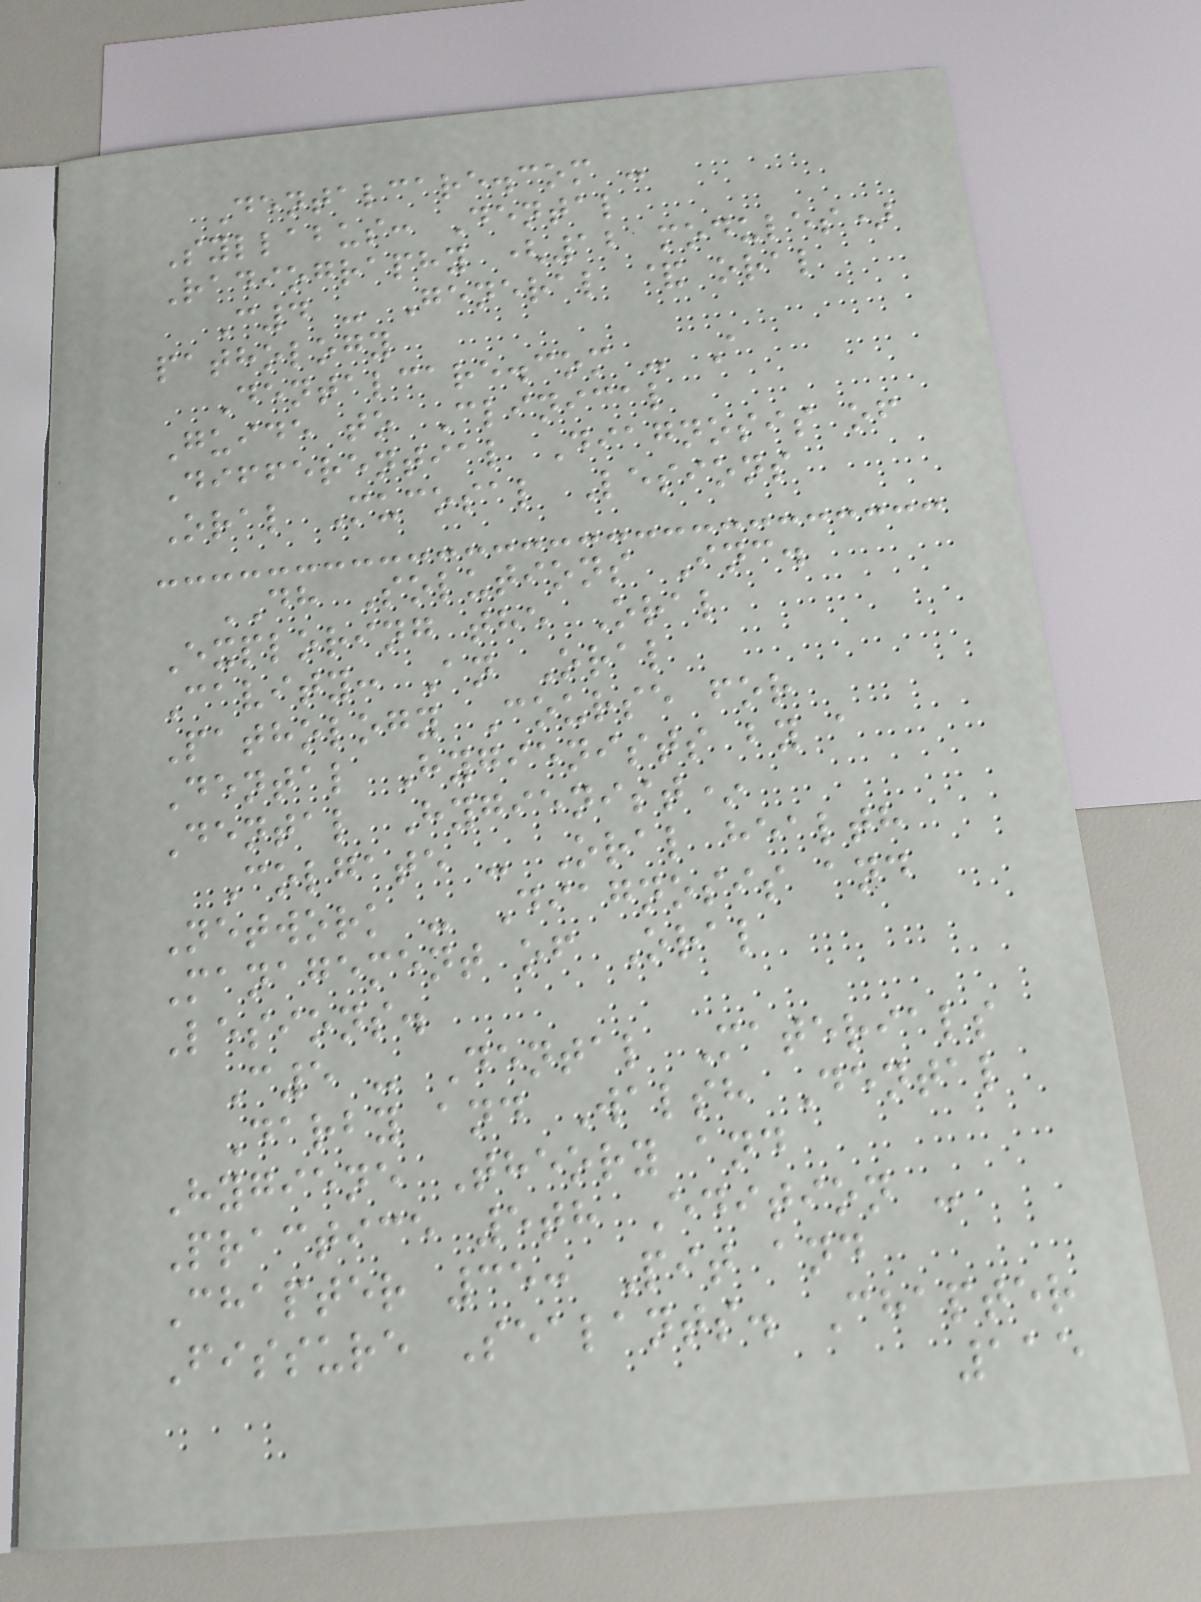Dentalcare.com -
Syllabus: Dental
Radiography (12 modules)
C4 - General & oral
pathology
Dentalcare.com - A
Guide to Clinical
Differential Diagnosis of
Oral Mucosal Lesions
DH Solutions Inc.
Exploring the Oral
Cavity: An Oral
Pathology Course for
Dental Hygienists by a
Dental Hygienist*
Colgate - Oral health
Network - Diagnosis and
Management of Oral
Lesions.
C5 - Dental Materials
Darby and Walsh Dental
Hygiene Theory and
Practice 5th Edition -
Chapter 35: Pit and
Fissure Sealants. Chapter
115
